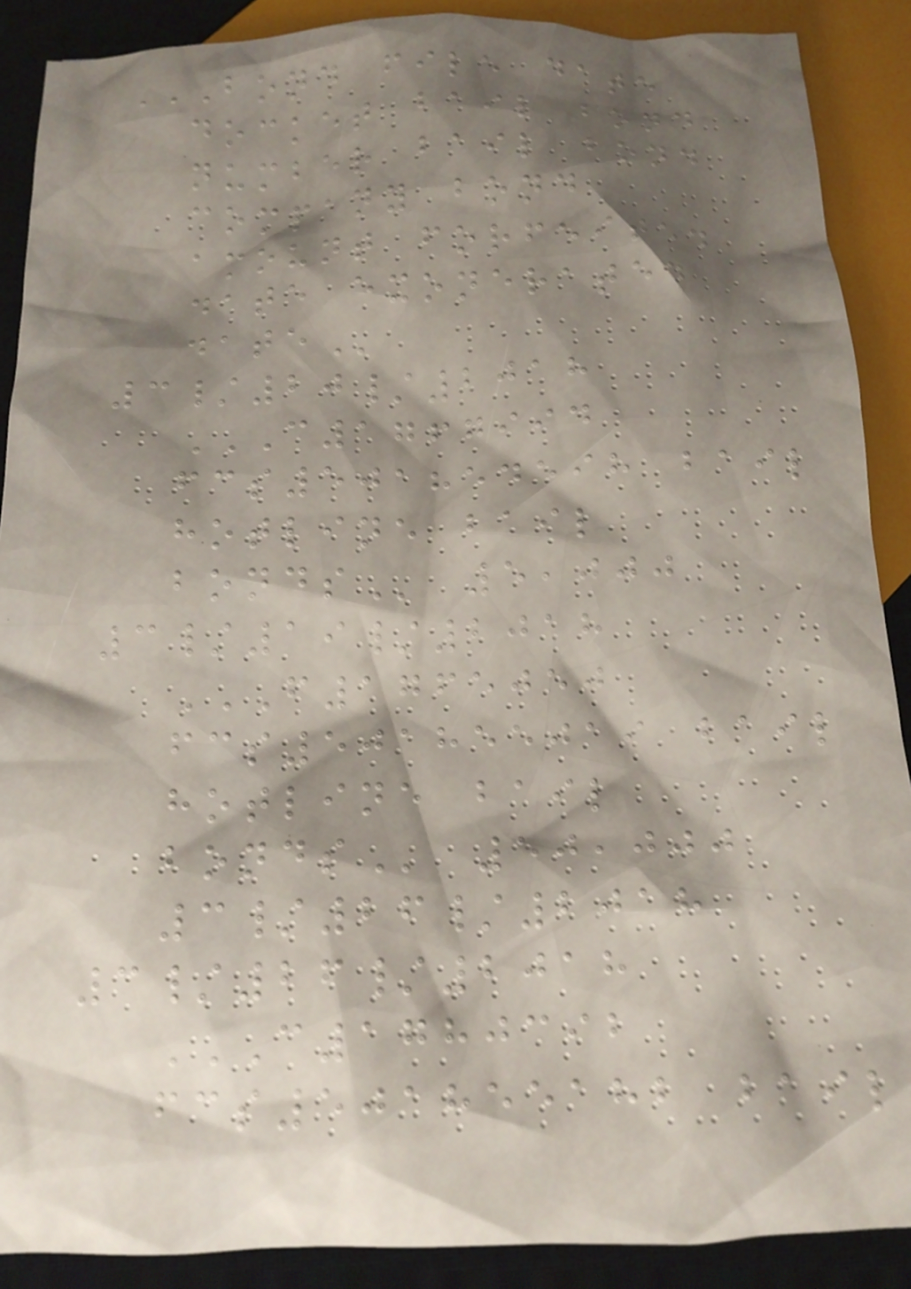BOND FILE DATE
DOCKET BAIL BOND
NUMBER BAIL BOND
COMPANY BOND
AMOUNT FORFEITED
DATE EXONERATED
DATE
3/20/2018
C1767994
FCS501854598 BAIL
HOTLINE BAIL
BONDS 5,000
3/19/2018
F1765050
FCS501855019 BAIL
HOTLINE BAIL
BONDS 50,000
3/26/2018
3/26/2018
C1780392
FCS501855182 BAIL
